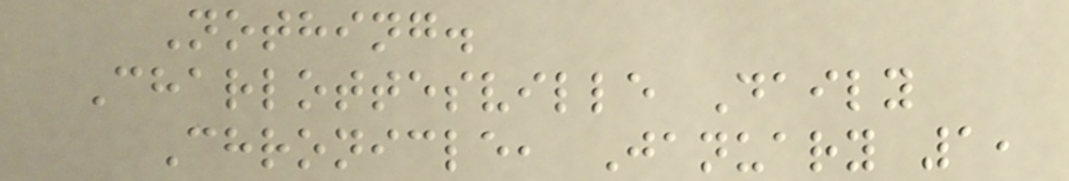Nothing.
Charlottesville Daily
Chronicle, January 1,
